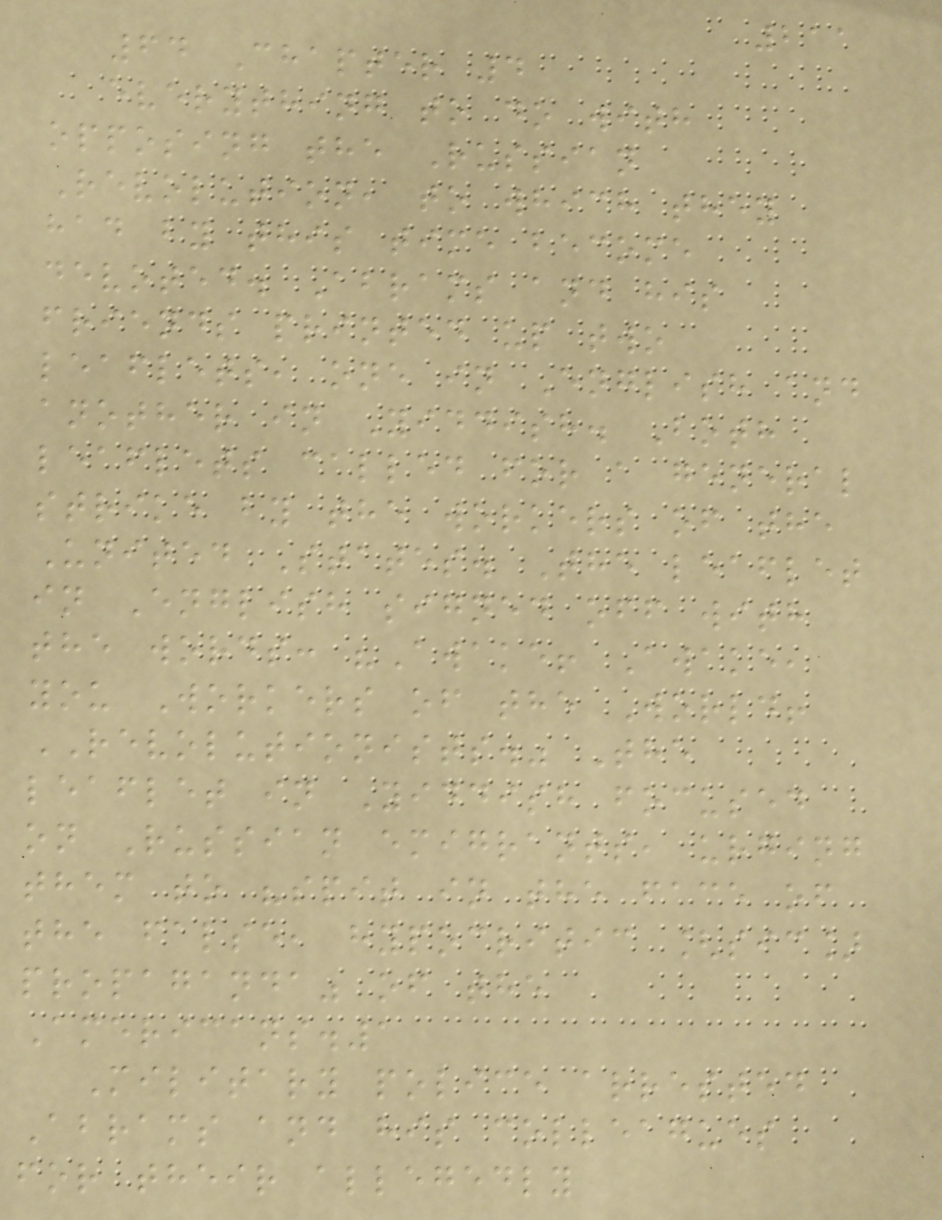211
64 Chapter 4
everything to do with
opposing the Russian
Revolution, to which they
had by this time become
devoted. Abrams and his
friends printed up two
leaflets, one in English and
another in Yiddish. Both
leaflets called for a general
strike by the workers of the
United States. The leaflet
in English signed off with
the words: "Awake! Awake,
you Workers of the World!
REVOLUTIONISTS." The
leaflet in Yiddish focused
on Russian emigrants, urging
them to "spit in the face of
the false, hypocritic [sic]
propaganda" of the
Americans.1
Military police arrested
Abrams and his colleagues
for their allegedly
